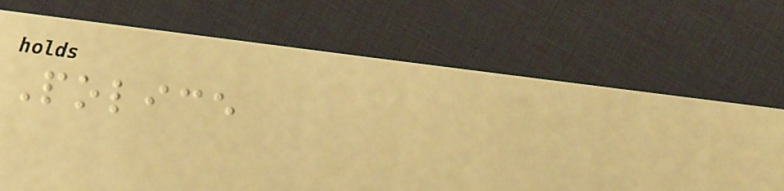Police
